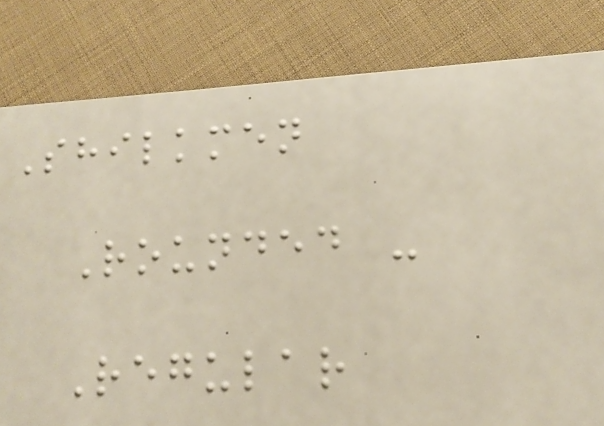Shilkmen
Rounded -
Regular
